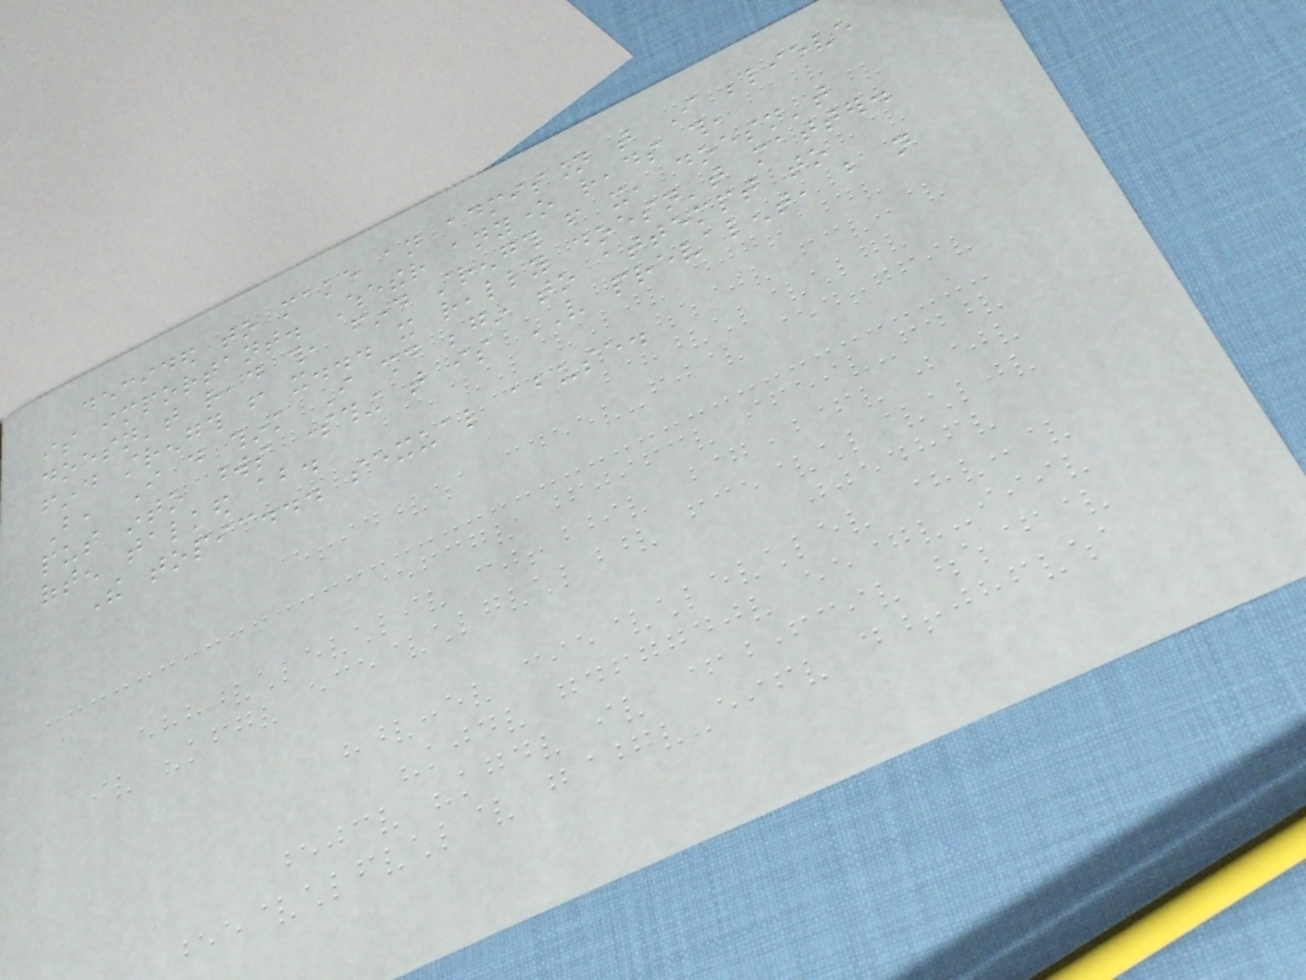decided to make an admission that I believe
is important. Whether anyone reads this,
doesn't read this, find strength from it, doesn't
find strength from it... it really doesn't matter.
But, I do think I should begin to attempt to
put into words something that is VERY prevalent, but not
often talked about.
The topic... sexual abuse.
